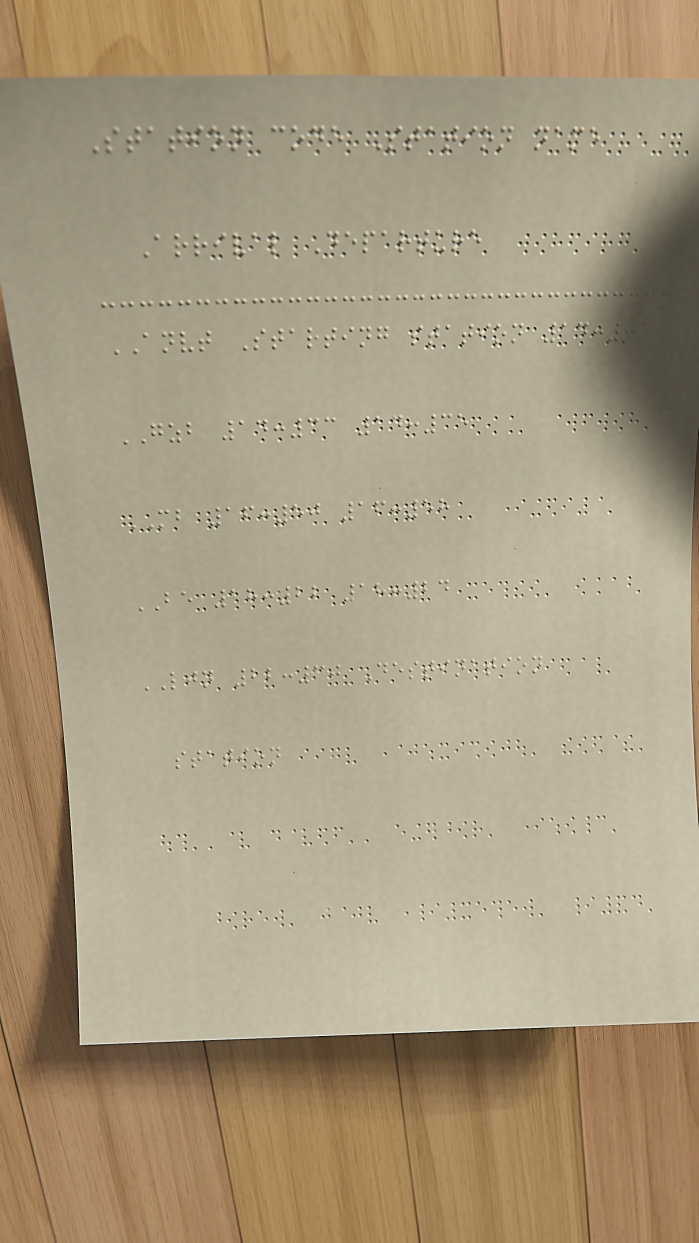Station code Station name
Arrival Departure
ANVT Starting station 14:05
GZB 14:33 14:35
MB 16:50 16:58
BE 18:22 18:24
LJN 22:30 Destination
station
